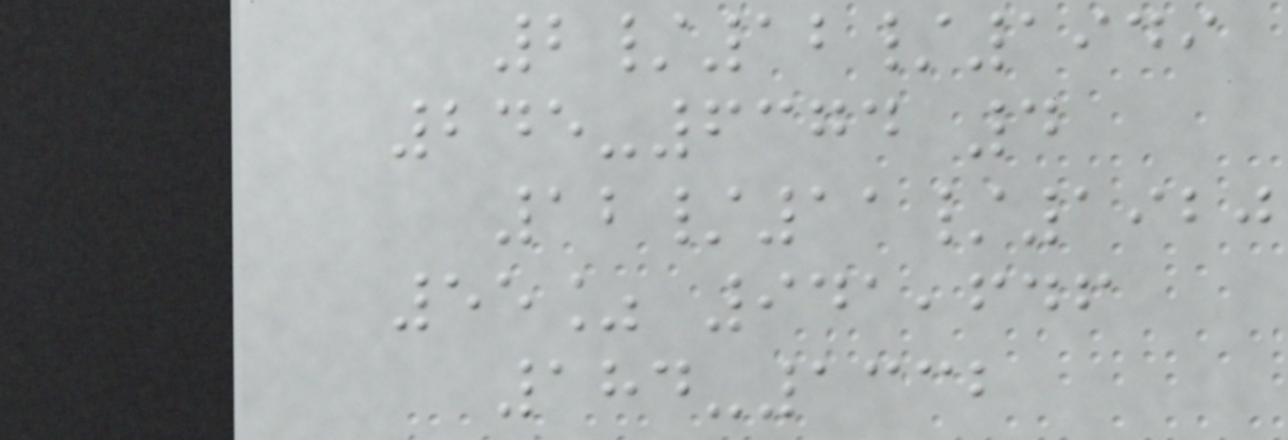2/12/1949
245-6374 4
12/11/1920
55% 941,646
184-1332
